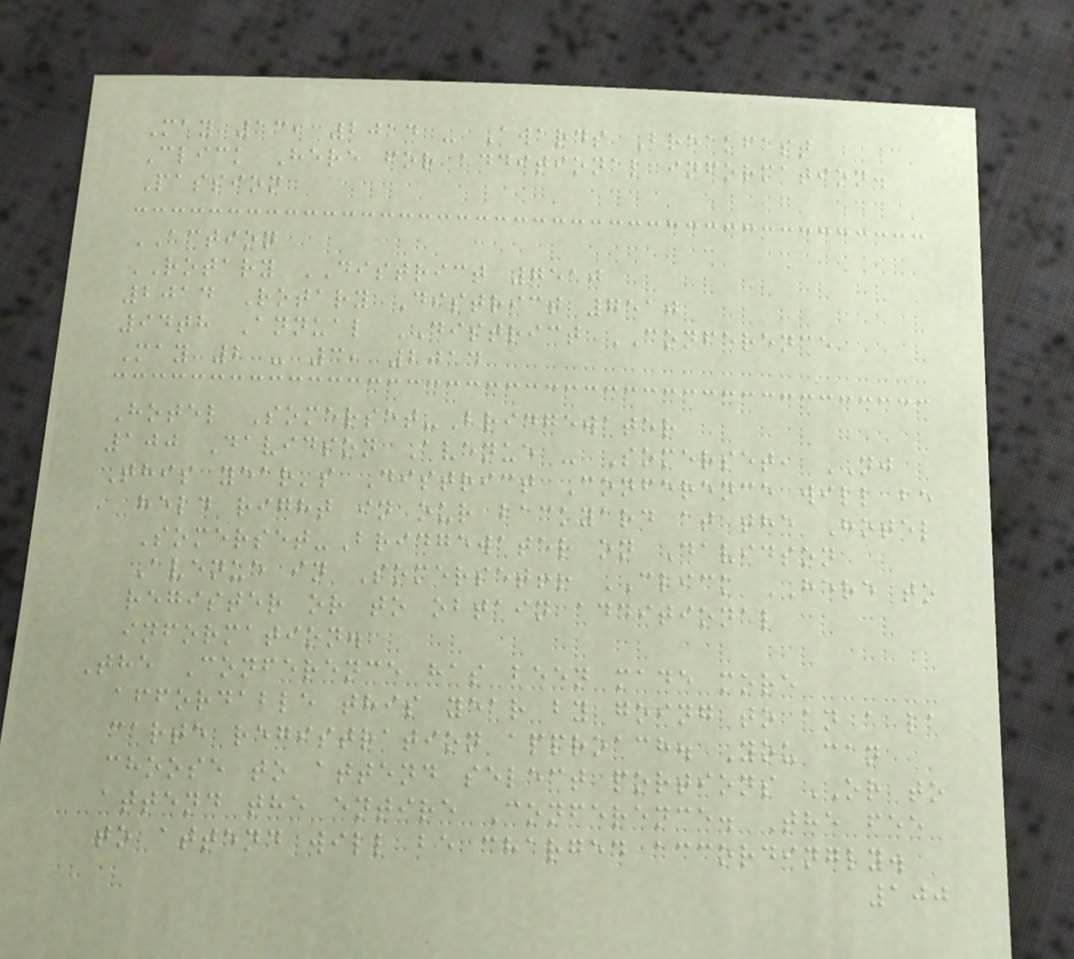May 13, 2014 - Awards Breakfast
Click Here for additional information.
Passion
ACTION
ROTARY DISTRICT 7510
2014 Rotary District 7510
94th Annual DISTRICT CONFERENCE
May 2 - 3, 2014
Hotel Somerset-Bridgewater
100 Davidson Avenue - Somerset, NJ
This year's District Conference will be
held right in our backyard at the Hotel
Somerset-Bridgewater on Davidson
Avenue in Somerset!! CLICK HERE to
register or to obtain additional
information.
The Conference has been made more
affordable this year by going to an a la
carte registration approach. You can
choose to attend select portions OR to
attend the entire Conference. The fee
to attend will be charged accordingly.
100
